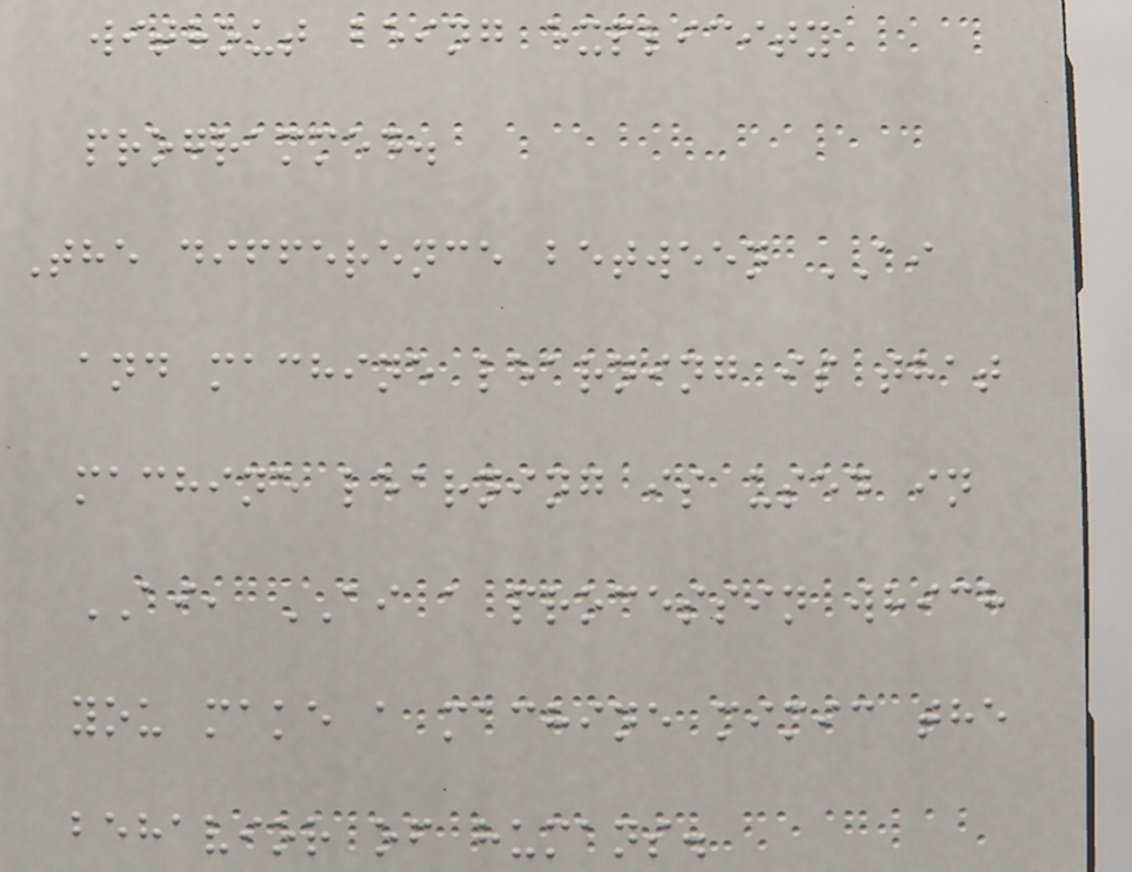without being explicity
programmed.
The difference between AI
and machine learning is that
machine learning is used in
AI, AI a processin which
you make a machine mimic the
behavior of humans.
